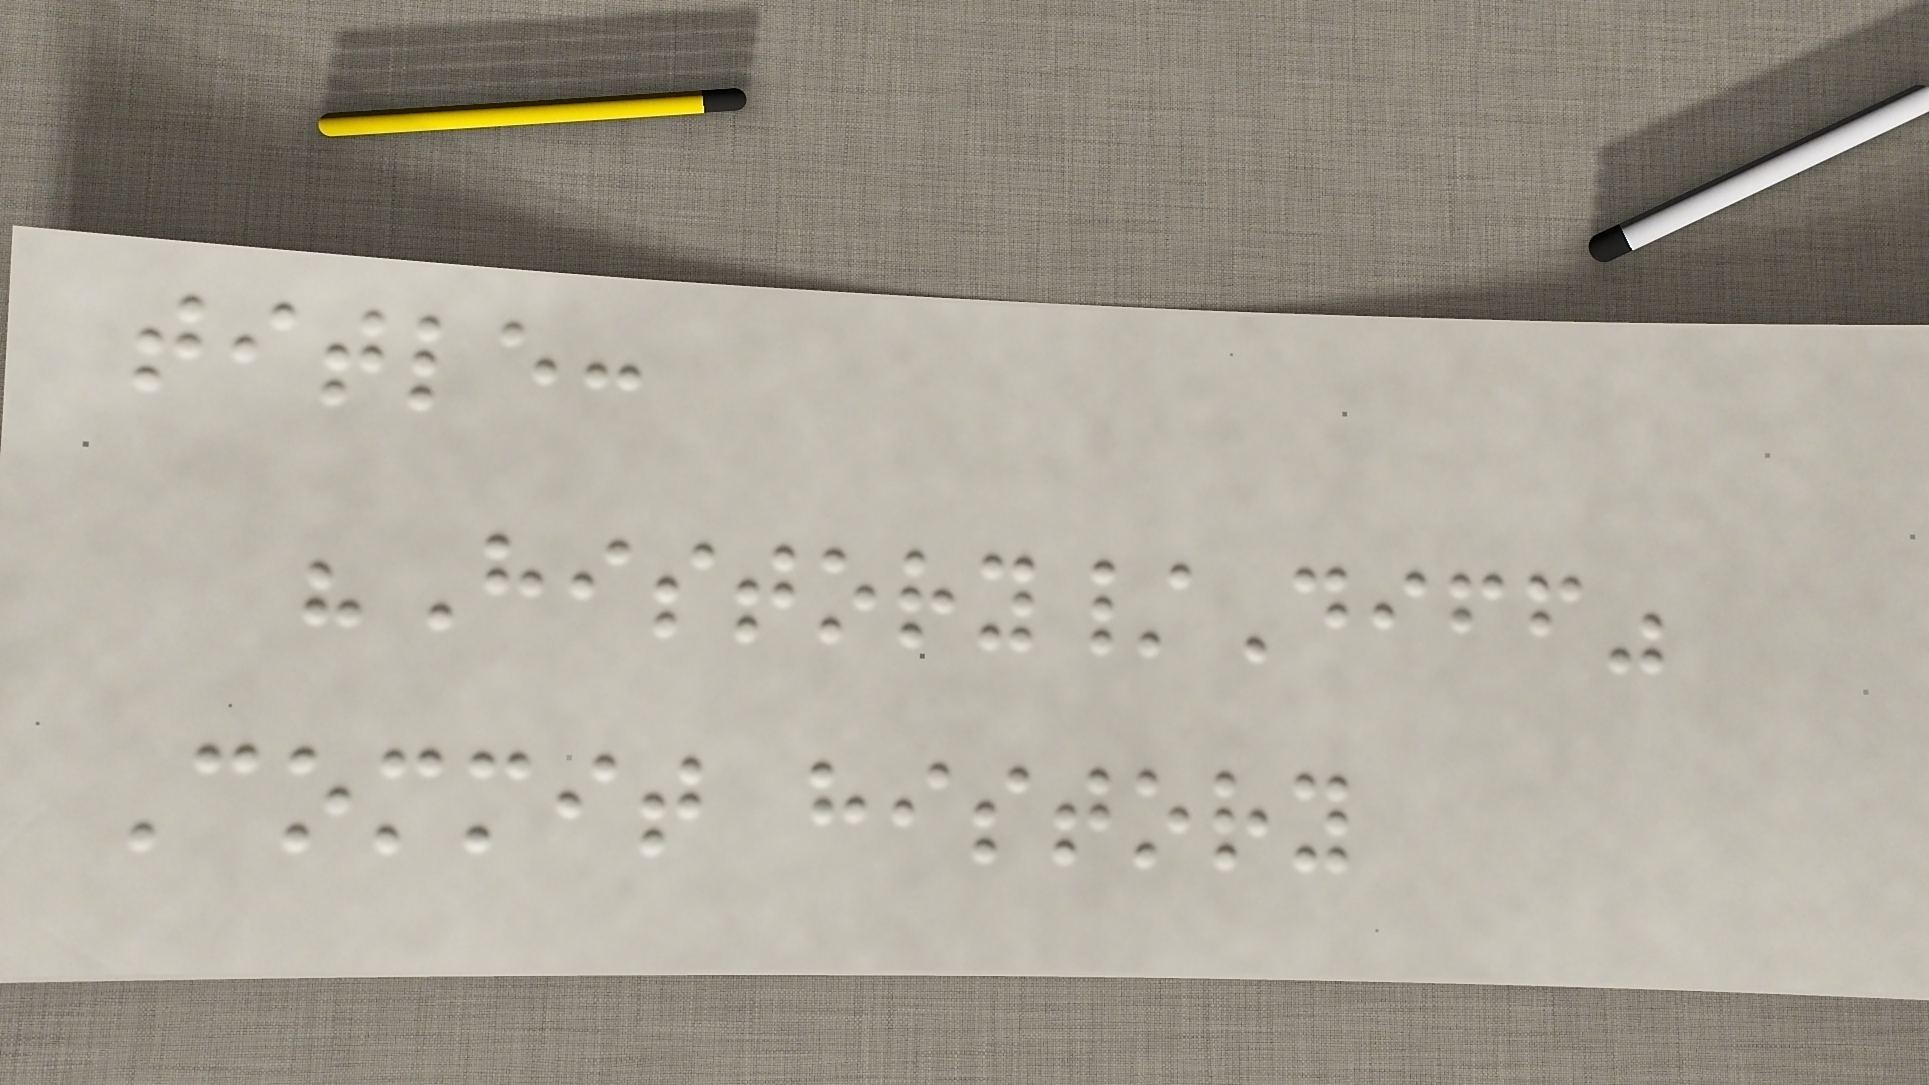title:
"History/Diff"
Commit history
